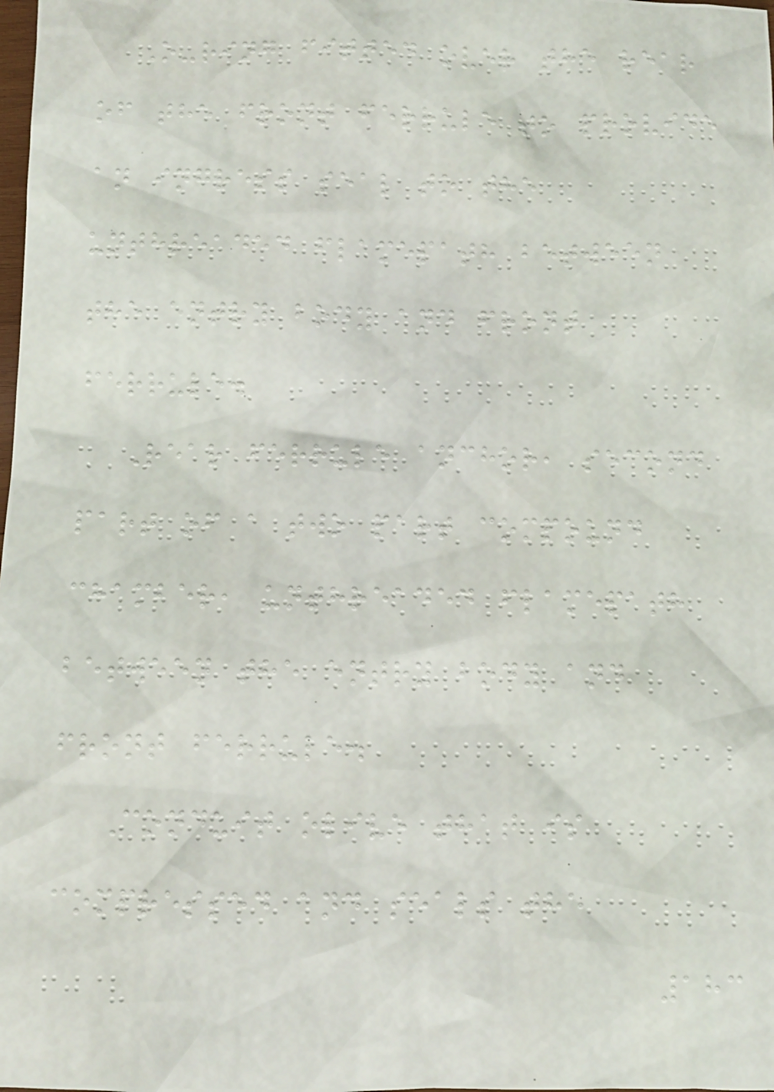O-ring fitted over the rear
of the front ferrule to provide
an ingress seal to the
unthreaded flamepath between
the entry body and front
ferrule.
Rear ferrule anchor, second
part of a two part compound
chamber, unthreaded flamepath
between the entry body and
front ferrule.
Conduit olive that is
compressed and seals the
183
